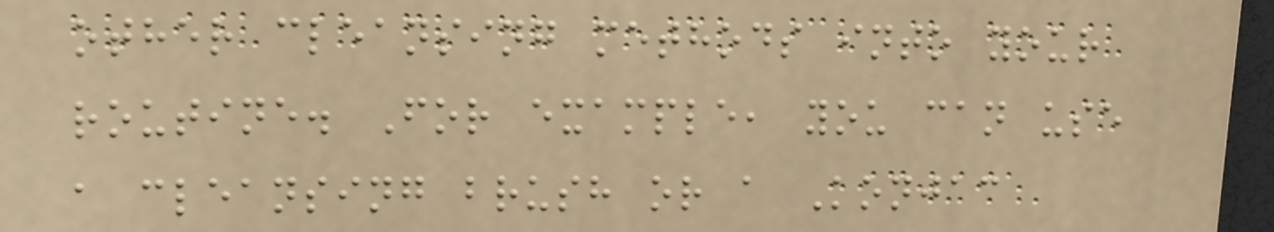other cleansing methods into your
routine. For example, you can use
a cleansing brush or a Konjac
